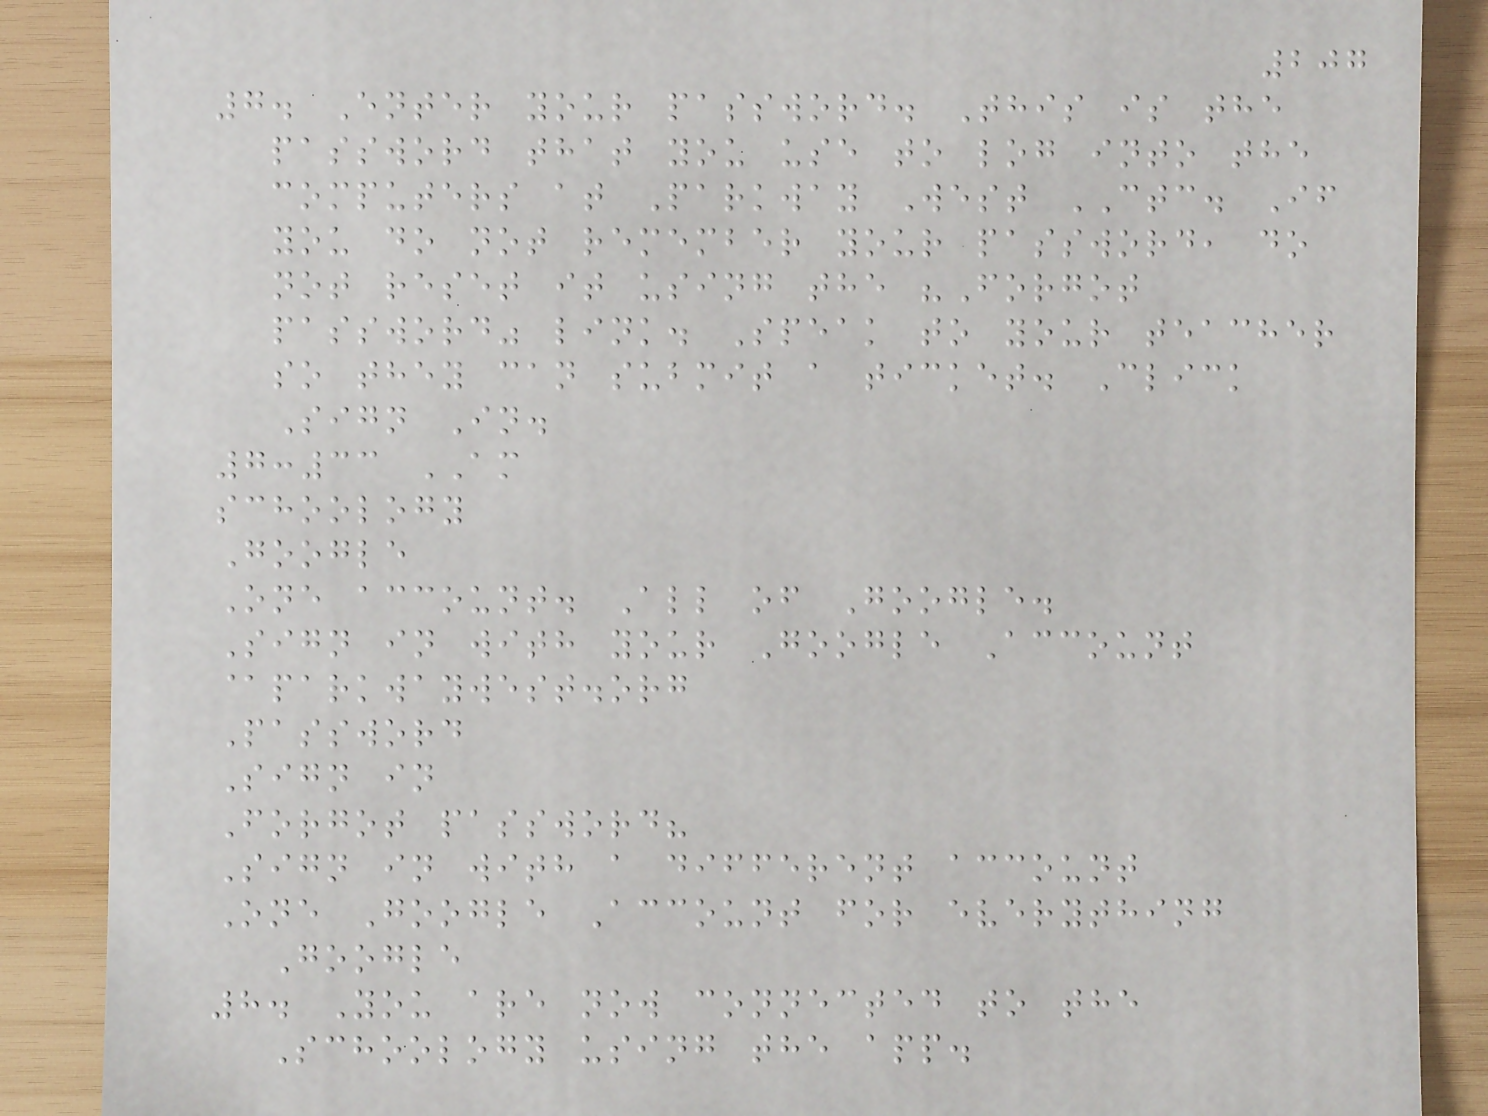207
7. Enter your password. This is the
password that you use to log into the
computers at Parkway West CTC. If
you do not remember your password, do
not reset it using the "Forgot
password" link. Speak to your teacher
so they can submit a ticket. Click
Sign In.
7:33 AM
schoology
Google
One account. All of Google.
Sign in with your Google Account
@parkwaywest.org
Password
Sign in
Forgot password?
Sign in with a different account
One Google Account for everything
Google
8. You are now connected to the
Schoology using the app.
